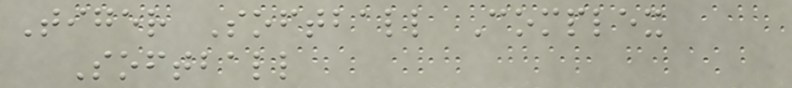Tiger Softball Complex
Softball
